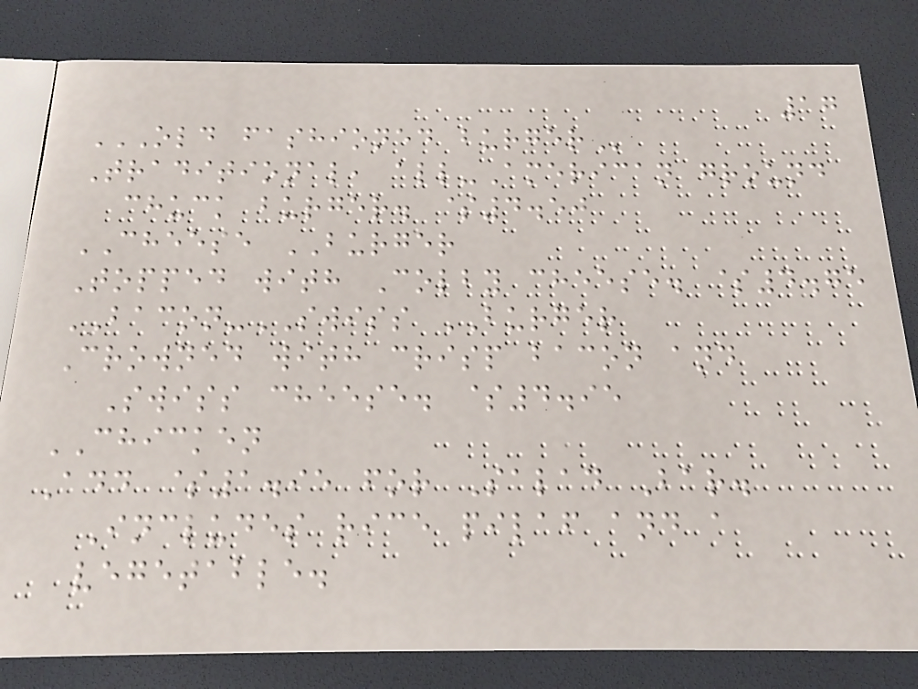17
OLD FASHIONED BURGER
Traditional, all-American ground
chuck burger. $4.50
CHEESE BURGER
Topped with Colby cheese. $4.75
BACON-SWISS BURGER
Crowned with crisp bacon and
Swiss cheese. $4.95
CHICKEN
Add $1.95 for Salad Bar.
Includes rice pilaf and a
vegetable.
